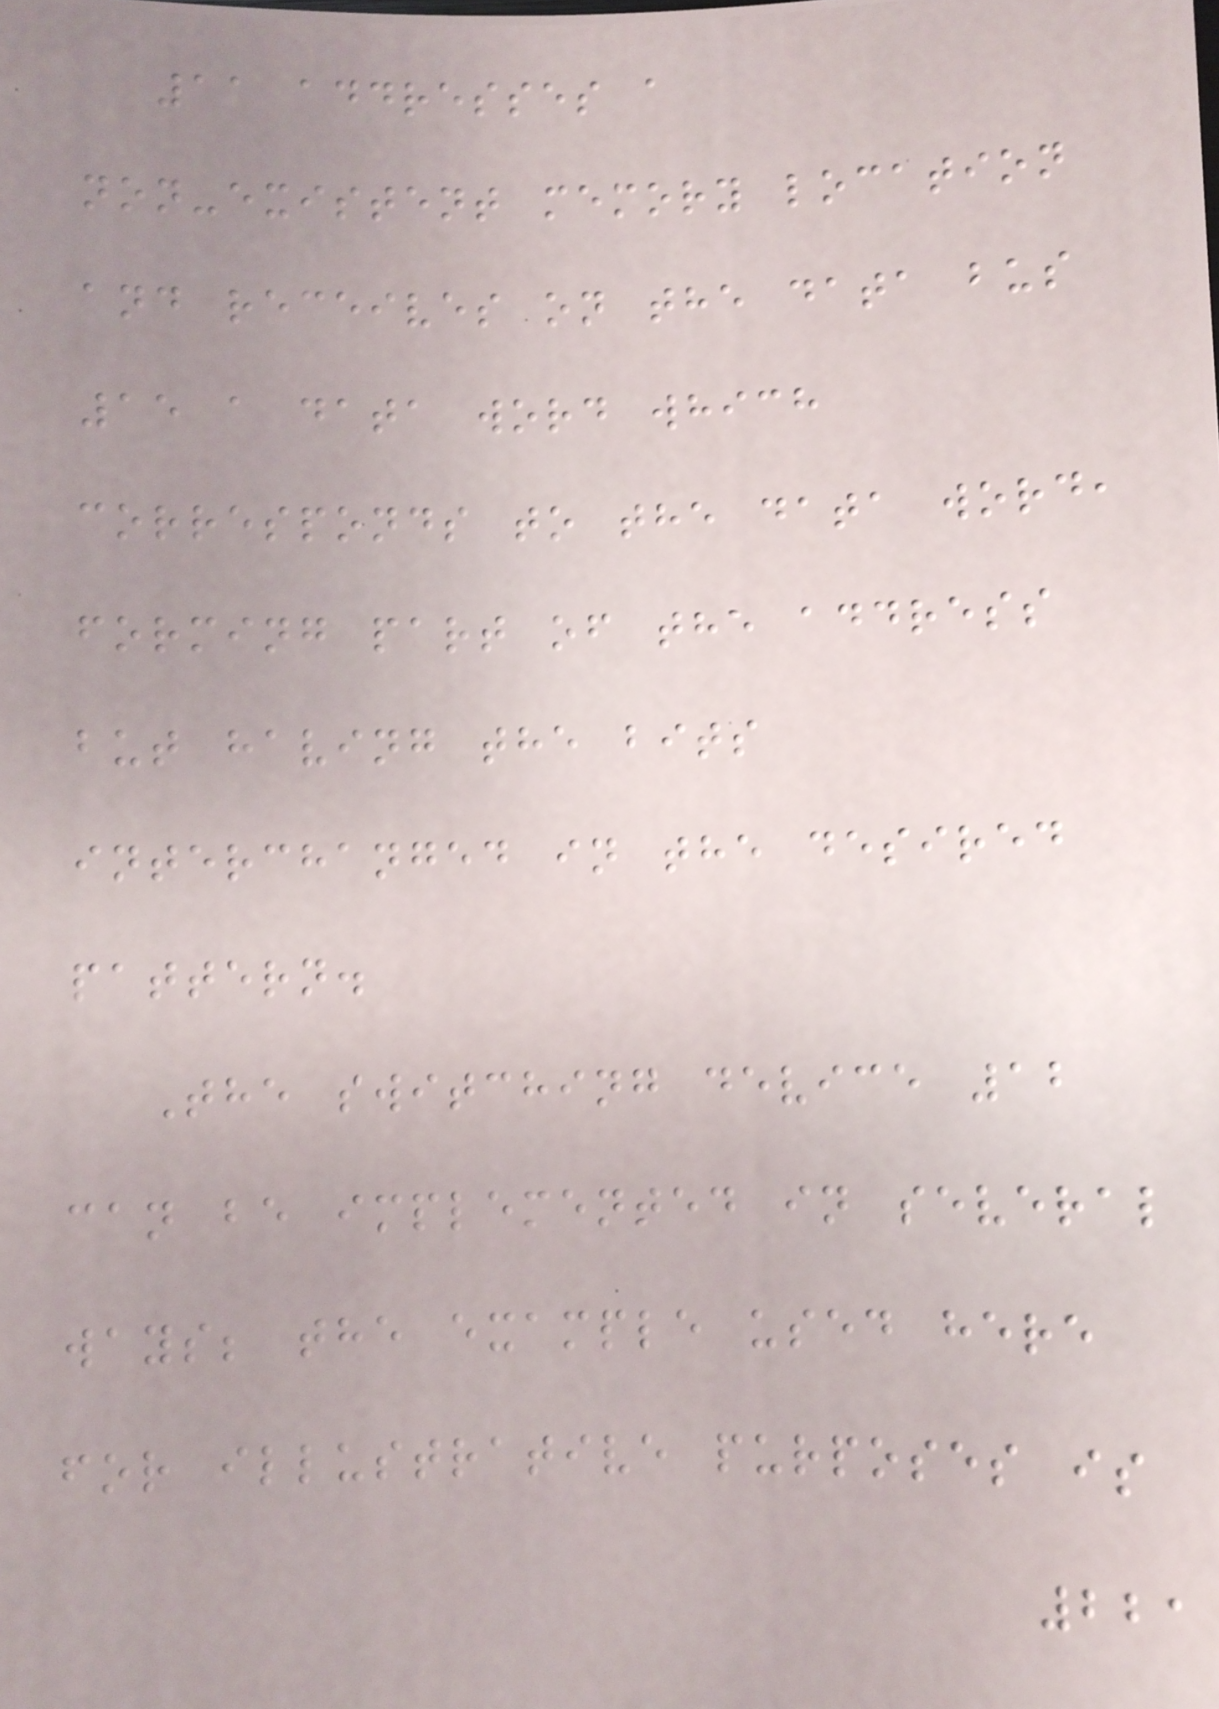11 addresses a
non-existent memory location
and receives on the data bus
15 a data word which
corresponds to the data word,
forming part of the address
but having the bits
interchanged in the desired
pattern.
The switching device 12
can be implemented in several
ways; the example used here
for illustrative purposes is
221
